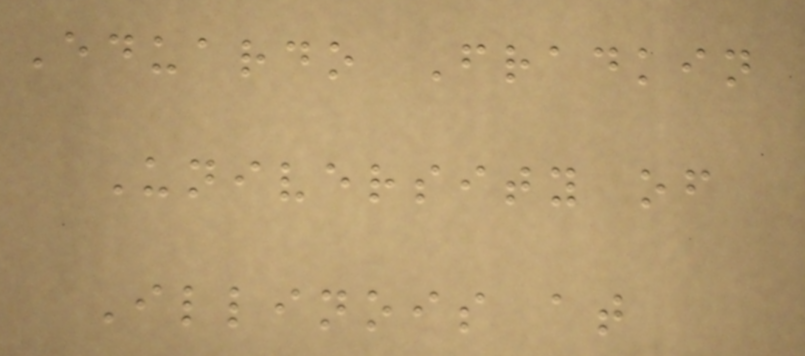Eduardo Fradkin
University of
Illinois at
